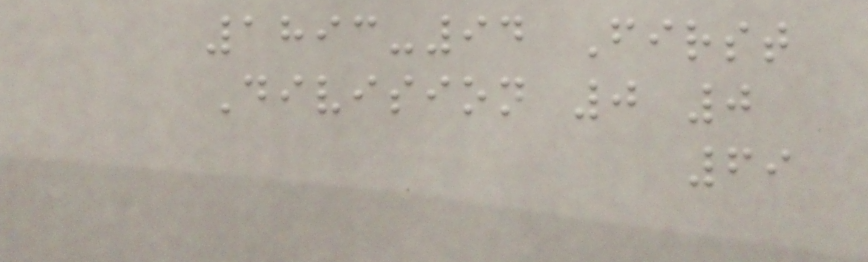1893-94 First
Division 0 0
69
